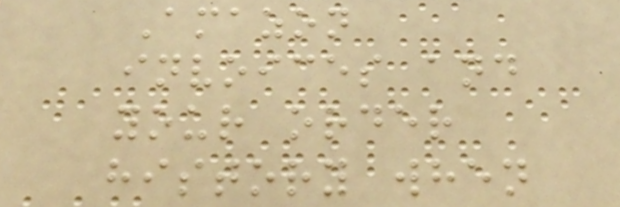Amazon
invoices and
your order
history when
